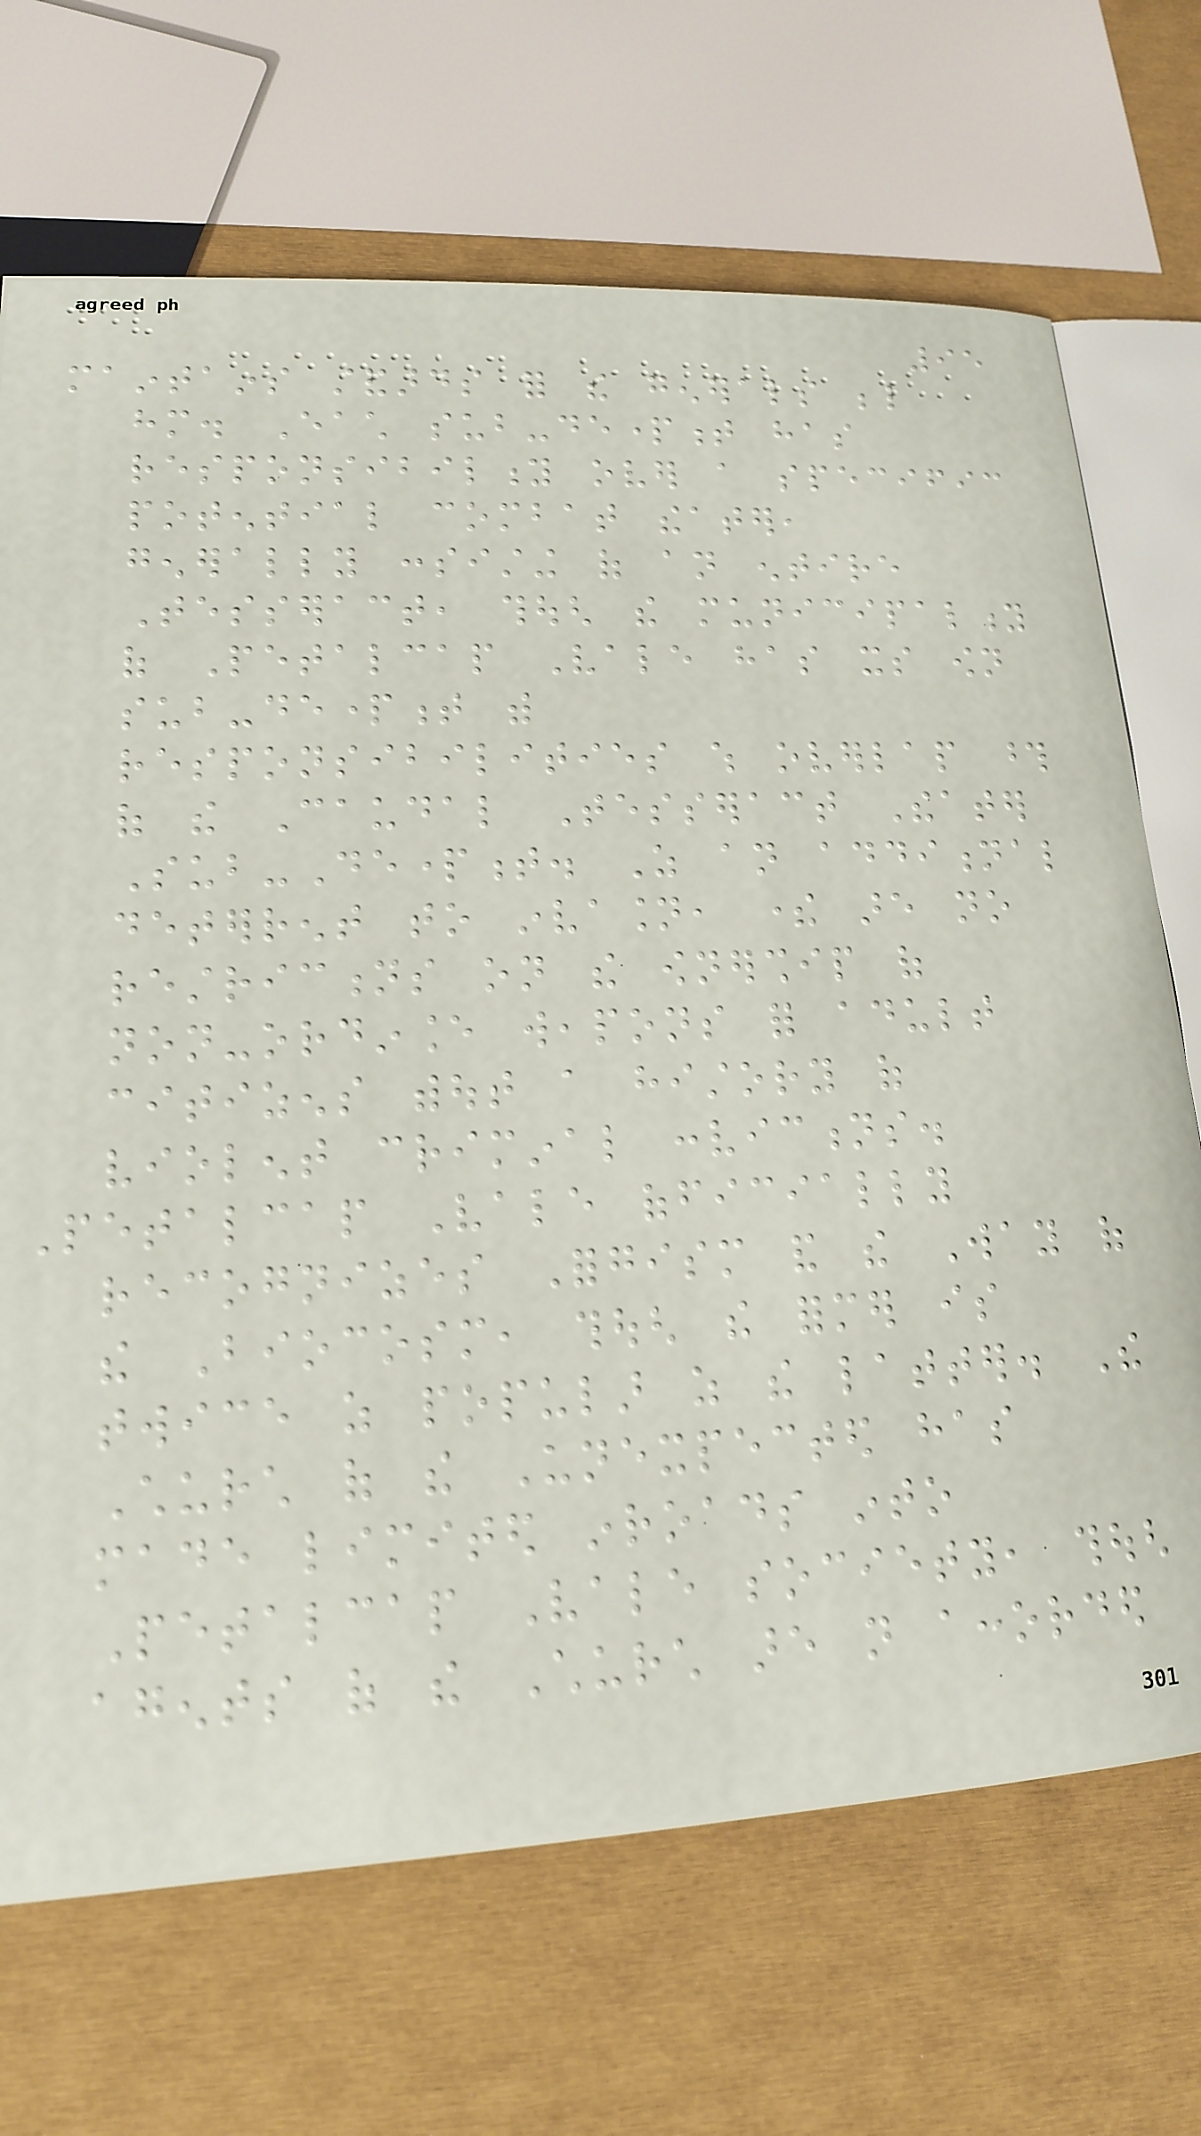95
maintains standards for the generals below
him. Each sub-department has
responsibility over a specific
potential combat theater,
generally consisting of an entire
Tesseract, though the municipality
of Petalcap Vale has its own
sub-department with
responsibilities which overlap those
of the Caudal Tesseract Theater
Sub-Department. As an additional
deterrent to invasion, there are no
restrictions on the ownership of
non-ordinance weapons for adult
citizens without a history of
violent criminal convictions.
Petalcap Vale officially
recognizes Forgism and the Way of
the Biocosm, though the former is
twice as popular as the latter. The
Church of the Unexpected has
made limited inroads into
Petalcap Vale society, though
agents of the Church are not accorded
